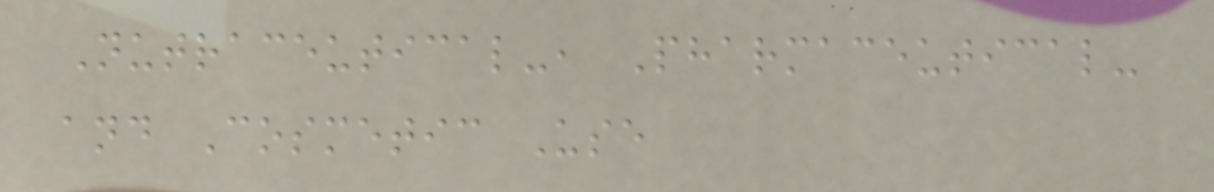Nutraceutical-, Pharmaceutical-
and Cosmetic Use
